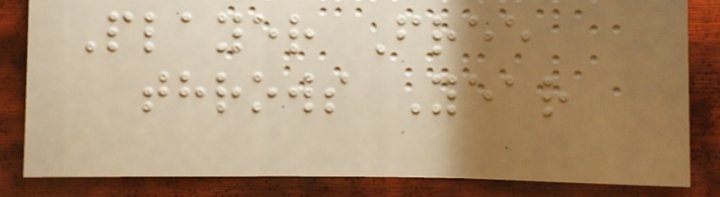Player Free
throws Year
